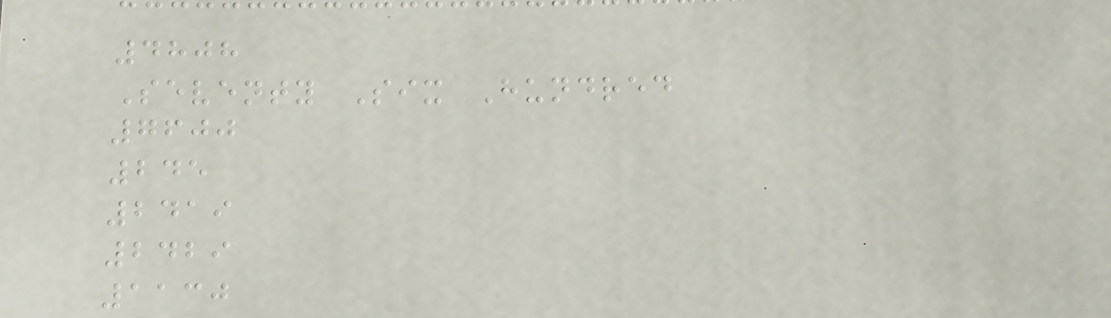4808
Seventy Six Hundred
7600
245
2419
2429
1130
